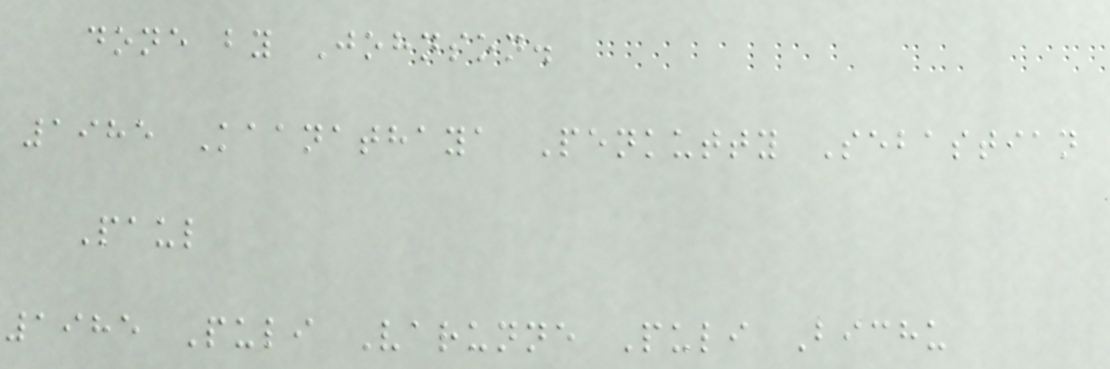done by Johnson.
1985 Kaanathaya Penkutty Sebastian
Paul
1985 Puli Varunne Puli Bichu
